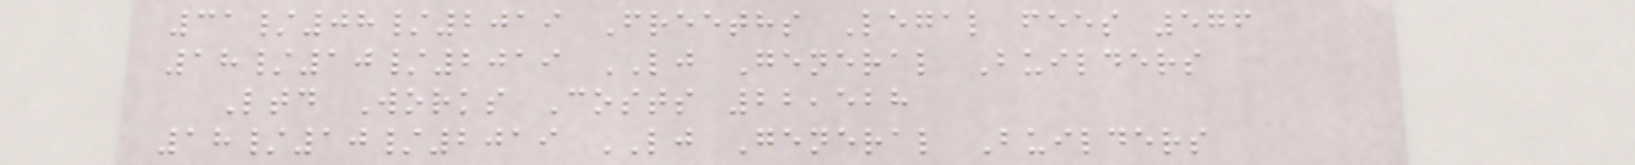31/08/2019 Freeths Legal fees 576
18/10/2019 LJ General Builders
Ltd Works Costs 22,528
18/10/2019 LJ General Builders
